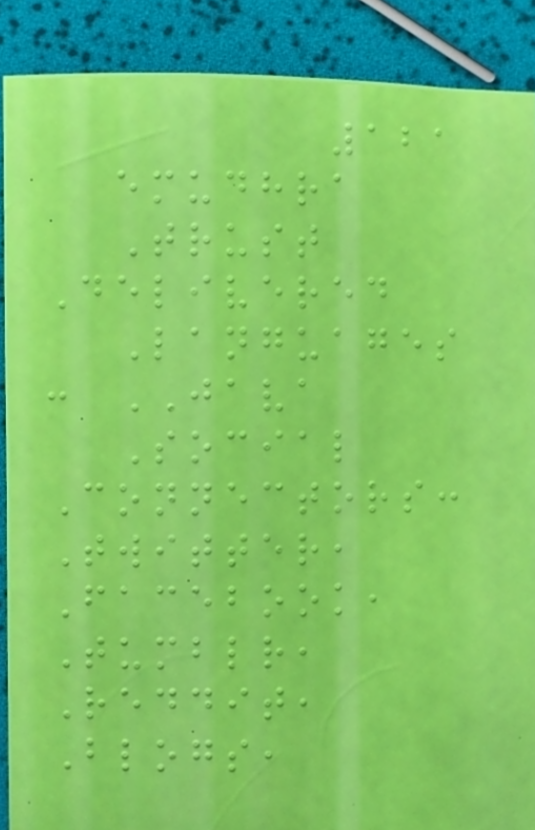121
emudhra
Trust
Delivered
Languages
: JAVA
Social
Connectors:
Twitter,
Facebook,
Tumblr,
Reddit,
Blogs,
